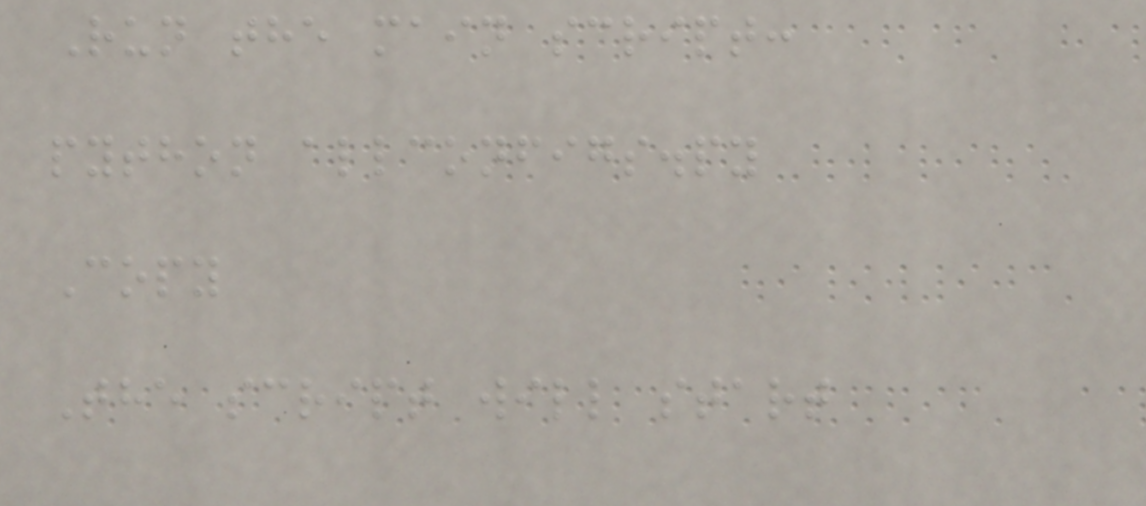Run the main script:
python allconfigs.py
Copy
The script will start
